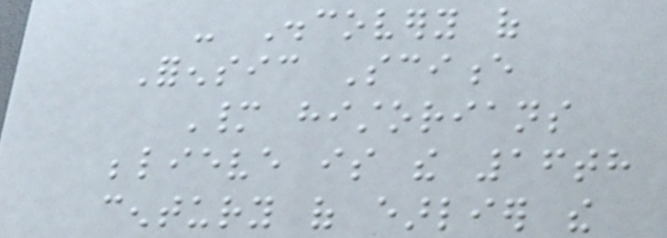- Discovery of
Forensic Science
Many historians
believe is the 16th
century of earlier the
